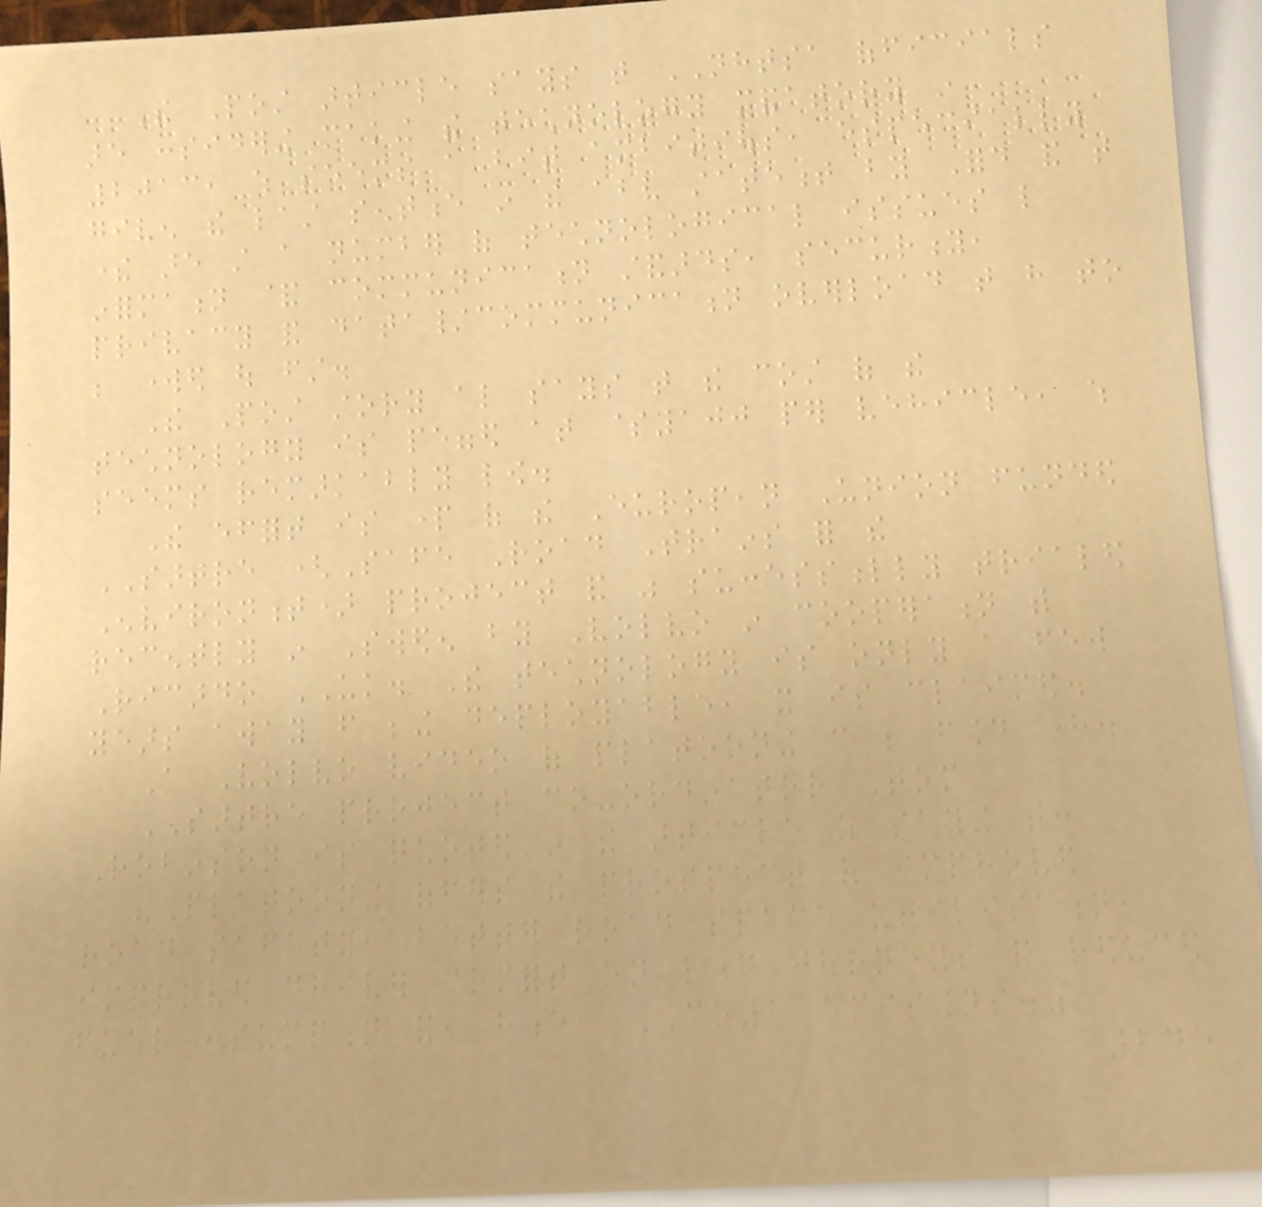The Post article says that NHTSA officials
are considering making the technology mandatory in
2013, which seems a bit ambitious, especially
given the last sentence in the above statement by Ford and that
there are still a number of technological issues like
information & communication standards, security,
privacy and data/communication overload that have to
be worked out first.
The Post story also says that the cost of the
technology is pegged at $100 per vehicle, which
seems remarkably low.
The effort is part of the European Union funded
SARTRE (Safe Road Trains for the
Environment) project and was successfully trialed
recently in Sweden by Volvo in cooperation with
Ricardo UK. The technology is only a few
years away from being deployable, it is claimed.
A Volvo video of platooning can be found here.
SARTRE project co-ordinator Tom
Robinson is quoted in the article as saying that:
"Platooning offers the prospect of improved
road safety, better road space utilisation,
improved driver comfort on long journeys and reduced
fuel consumption and, hence, CO2 emissions."
245
